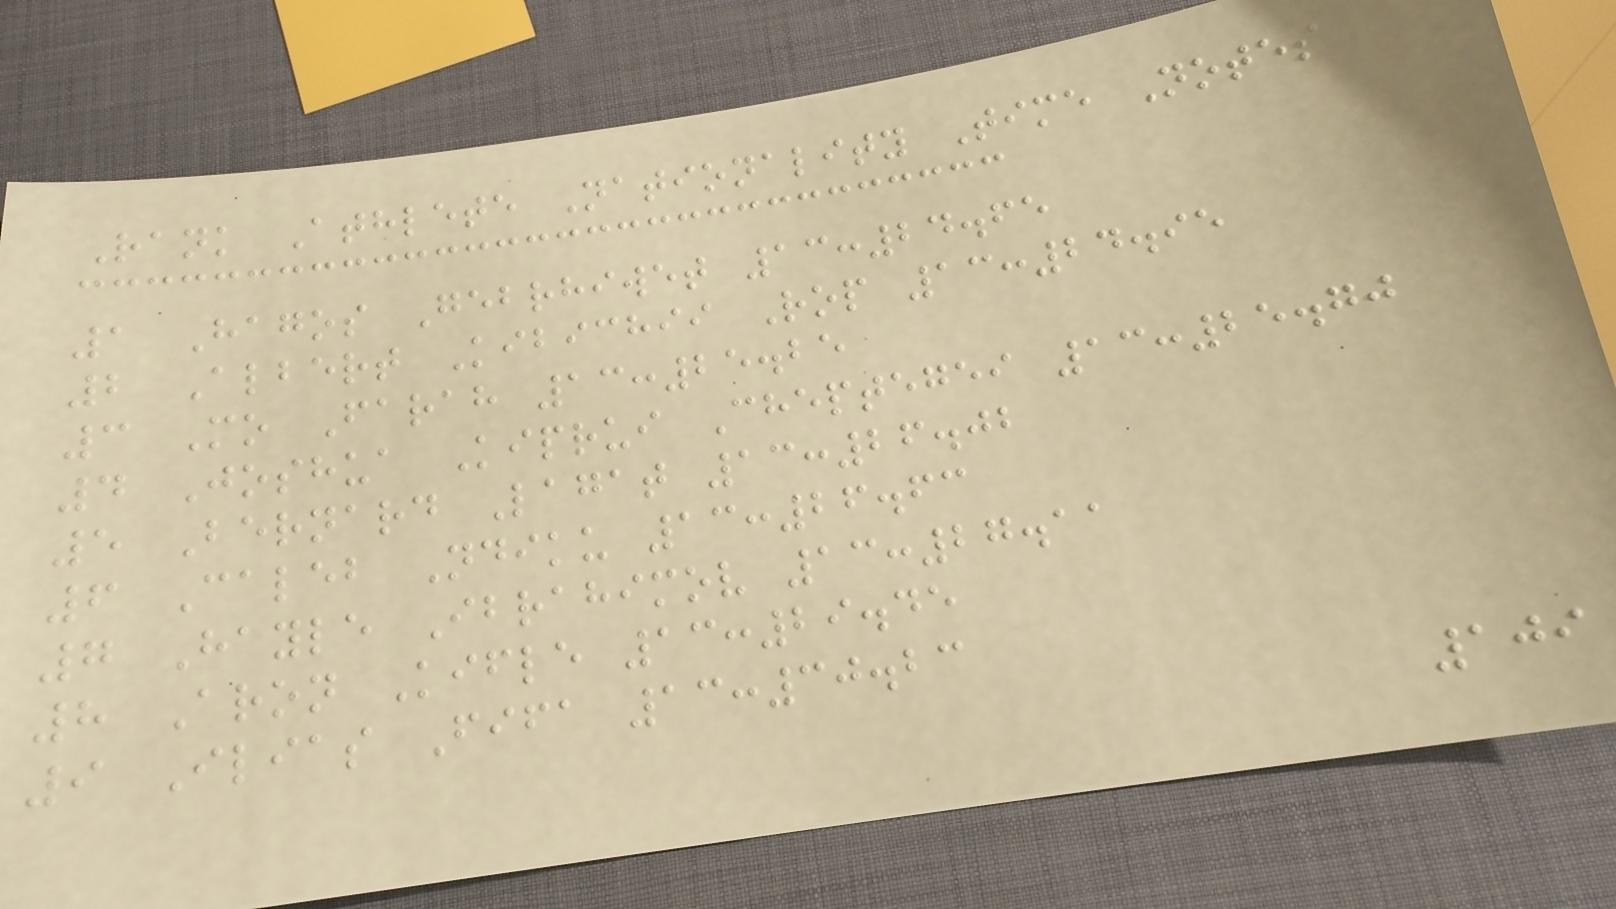Rank Athlete Nationality Time Notes
1 Hagos Gebrhiwet 13:24.65
2 Albert Kibichii Rop 13:24.95
3 Mo Farah 13:25.25
4 Joshua Kiprui Cheptegei 13:25.70
5 Bernard Lagat 13:26.02
6 Caleb Ndiku 13:26.63
7 Hayle Ibrahimov 13:27.11
8 Aron Kifle 13:29.45
9 Ilias Fifa 13:30.23
109
